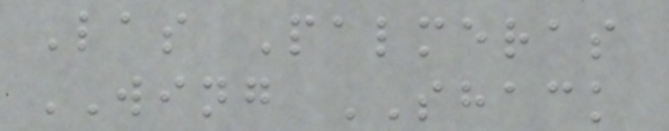Las Palmeras
WING SHACK
